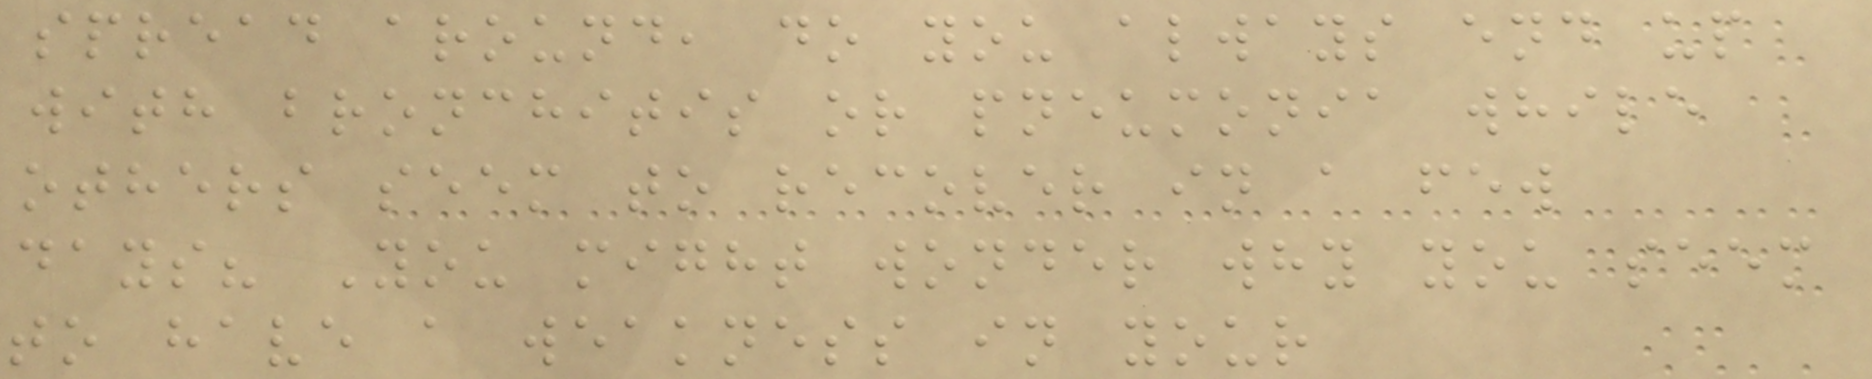spread around, do you always end up
with bronchitis or pneumonia while
others seem to recover in a few
days? You might wonder why you seem
to have a weakness in your
